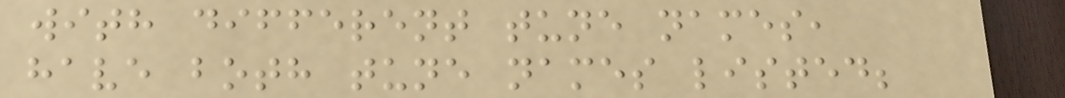with different tune names,
have both tune names listed;
